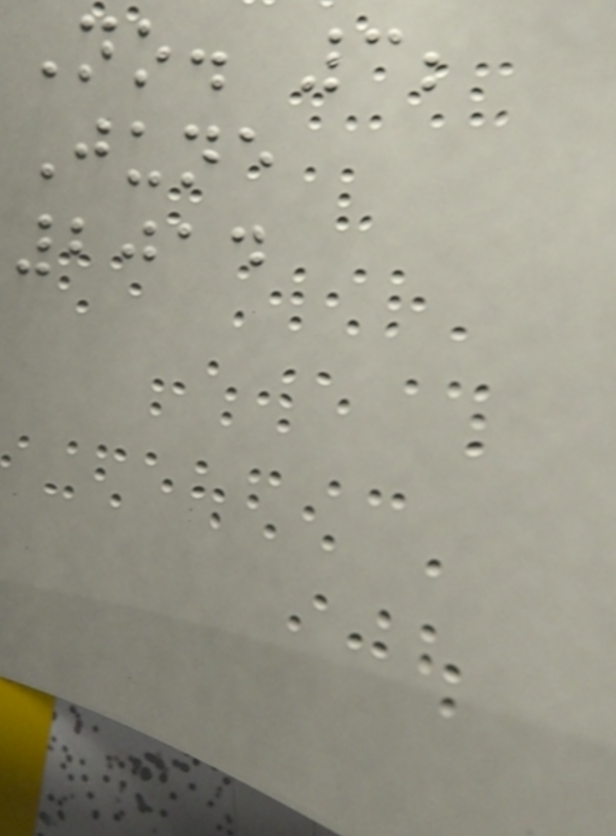No. 3;
June
2014
